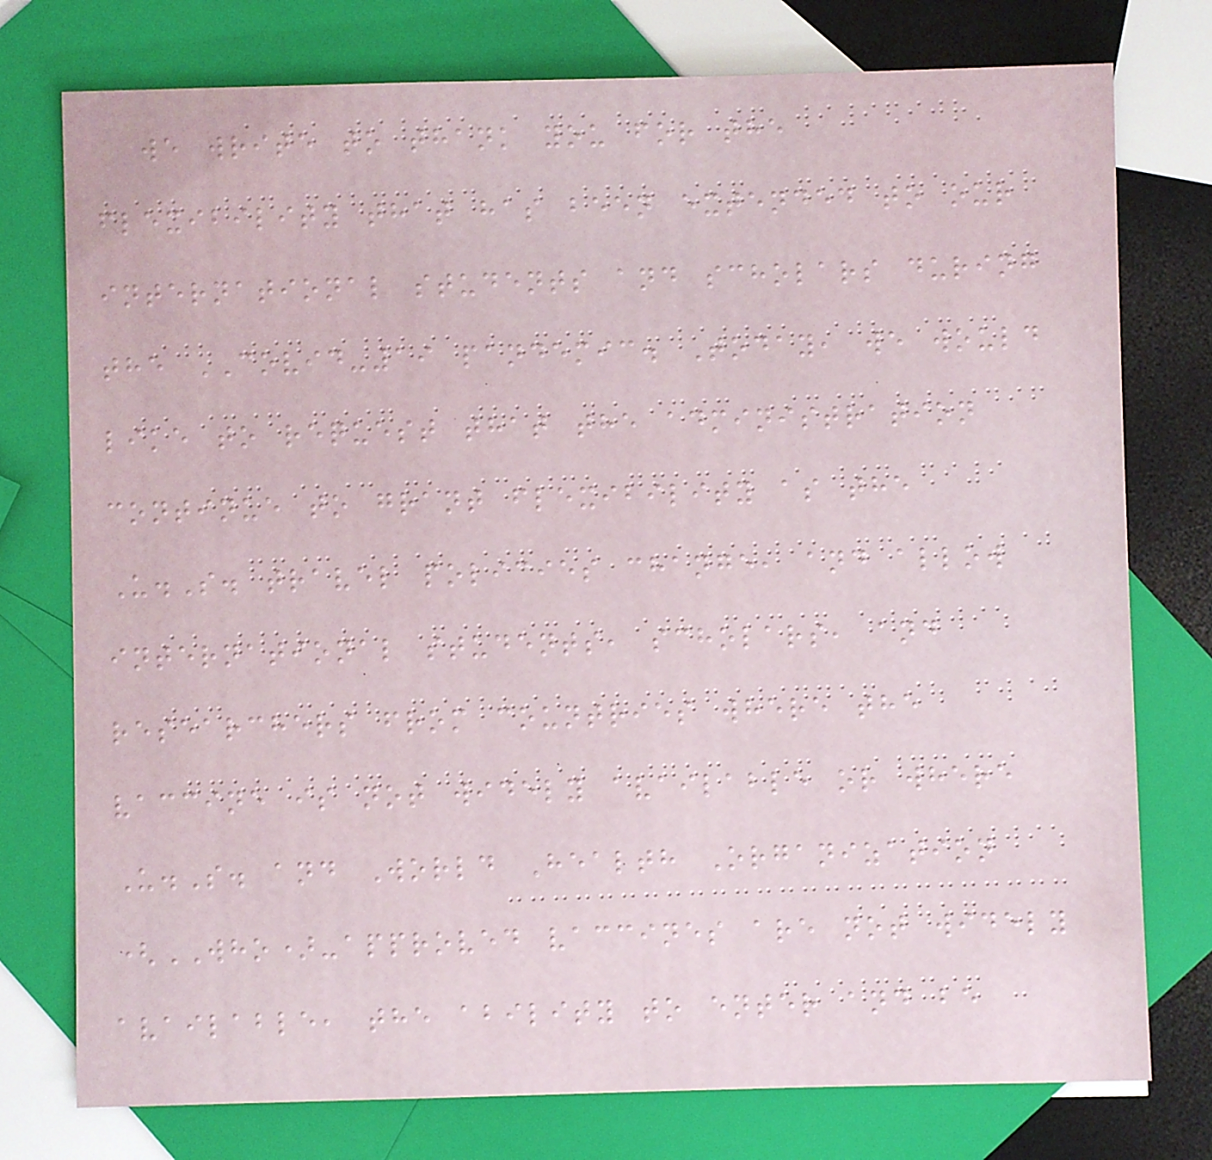we write to thank you for the
flexibility that has been extended to our
international students and scholars during
the COVID-19 pandemic. Today, we would
like to request that the administration
continue to grant flexibility as the
U.S. travel policies change, and allow
international students, scholars, and
researchers from countries where the
vaccine is not widely available or where
U.S. and World Health Organization
(WHO)-approved vaccines are not widely
available, the ability to enter and be
